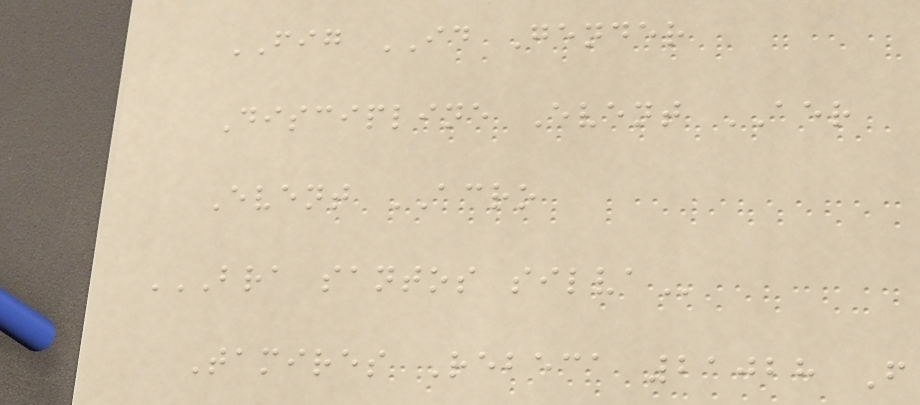FIG ID Gender
Discipline Event AER
Event ACRO
BRA SANTOS SILVA
Tamires Rebeca 21028 F
